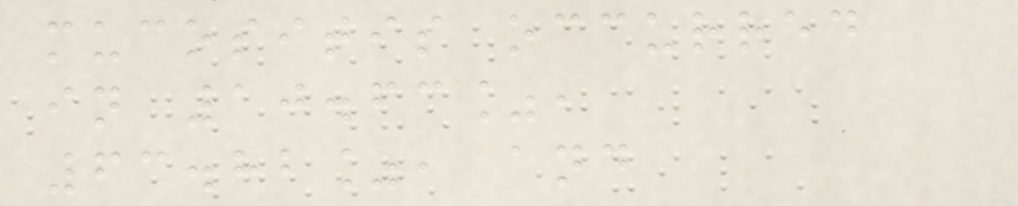mucositis occurred
in 10.63%,
63.82%, and
